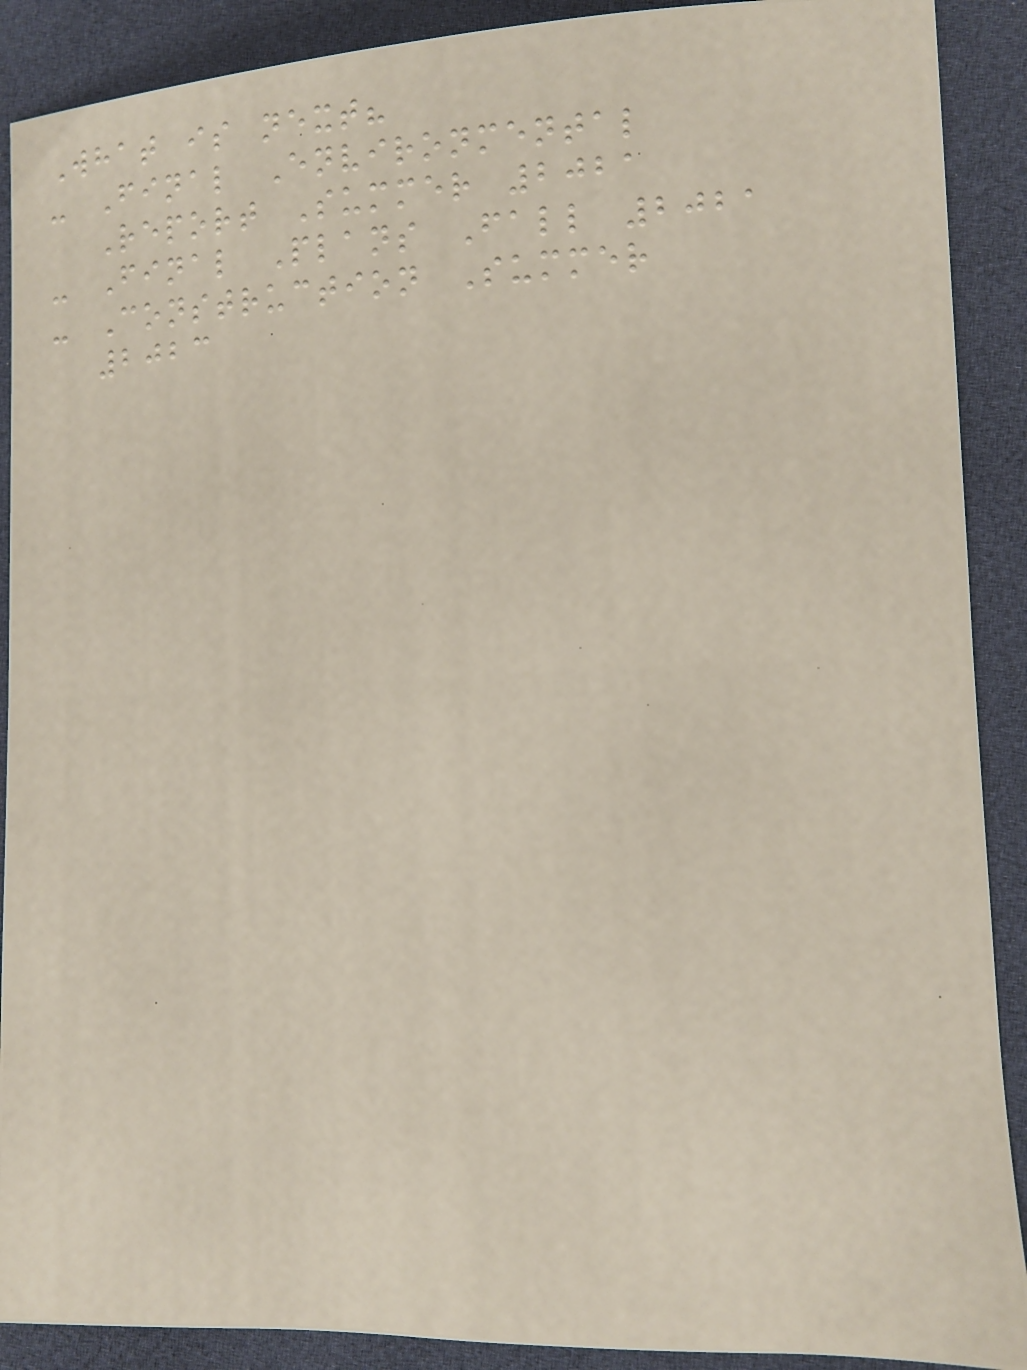What is next?
- Final Environmental
Report Summer 2021
- Final Plans Fall 2021
- Construction Summer
2023
